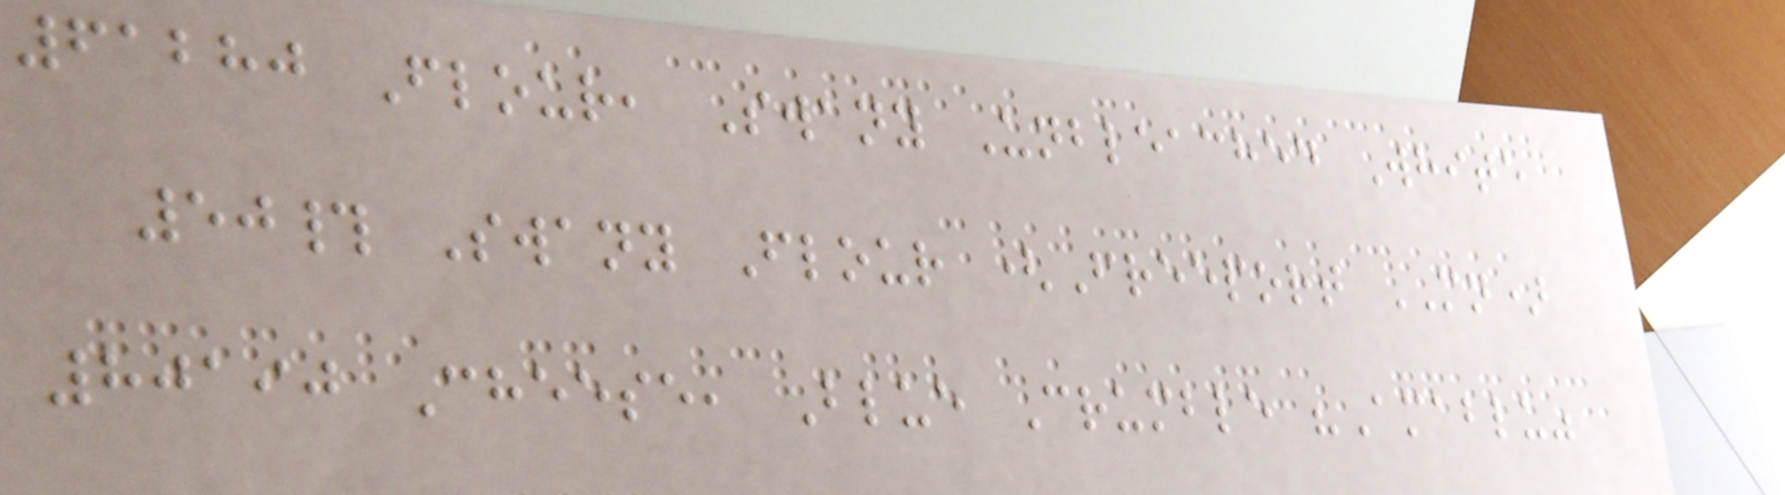61280 Flour, Swany Unbleached White
50# Swany Flour (Freeport MN)
80190 Cheese, Blue Crumble "Amablu"
